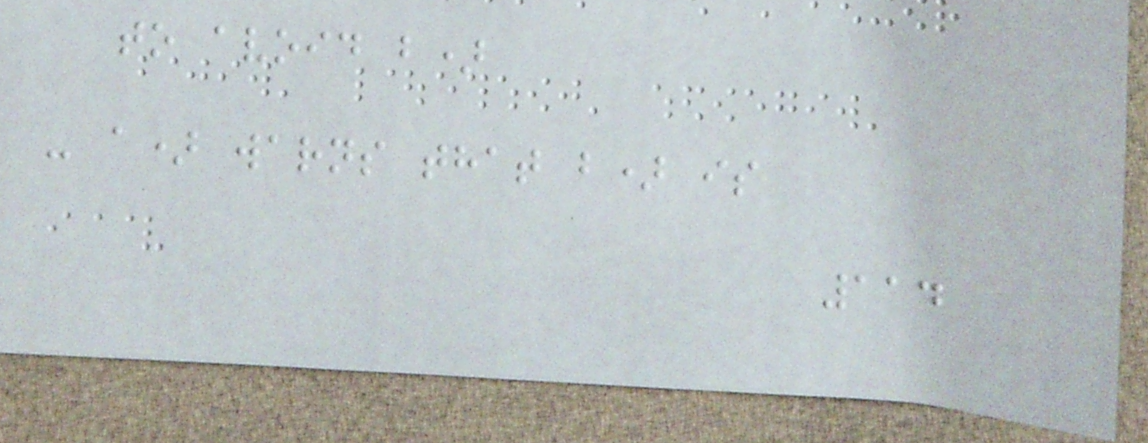to avoid b)
- a) warns that b) is
114
